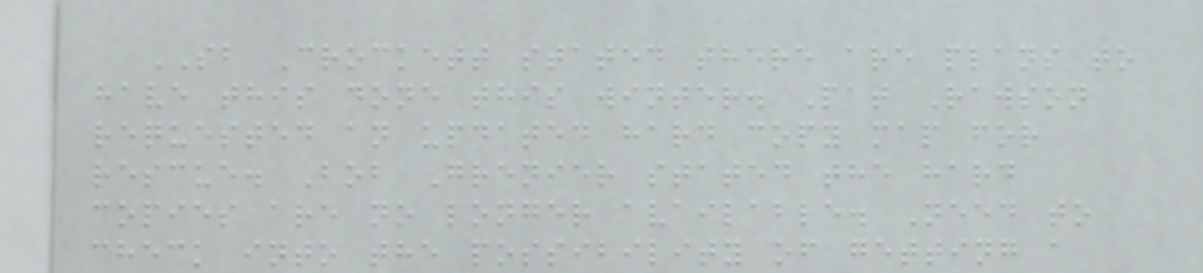SB Crockett stated there are plans to
have this done this winter. Pat Rawson
requested an updated hard copy map for
rescue. Bob Grenier stated the hard
copies are no longer available. Need to
check into the possibility of getting a
